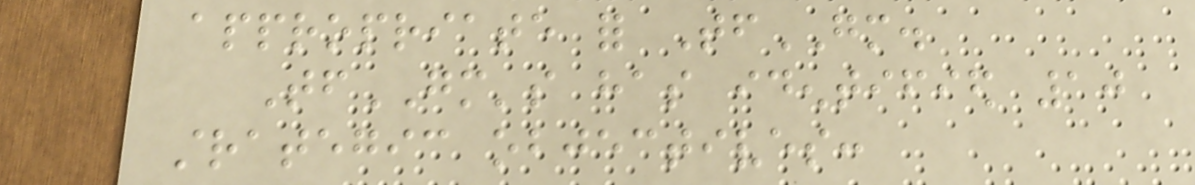appropriate for TfGM.
TfGM's has identified 10
strategic objectives:
